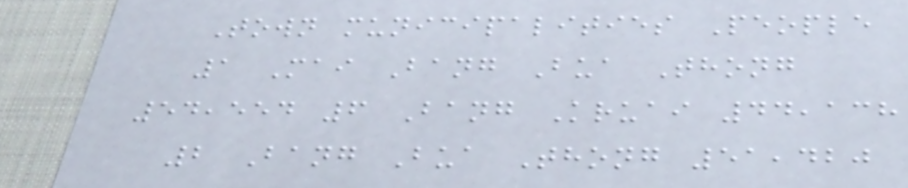Town municipalities People
1 Mai Bang Bua Thong
54,554 6 Bang Kruai 44,138
2 Bang Bua Thong 51,420
